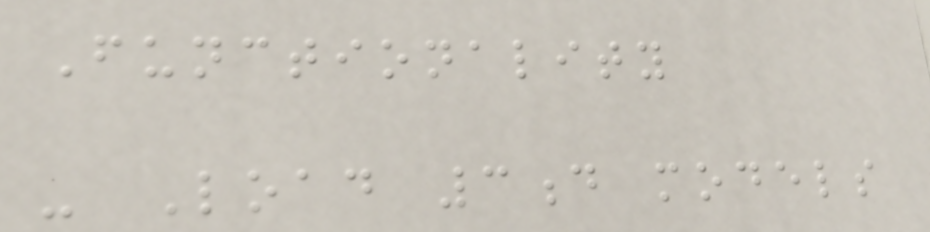Functionality
- Load 3d models
